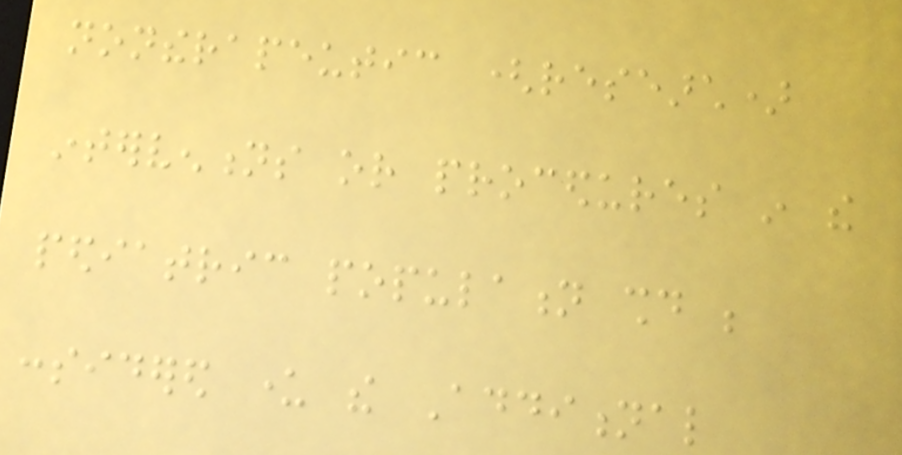nontherapeutic (research)
interventions or procedures in the
pediatric population should be
considered under the Additional
